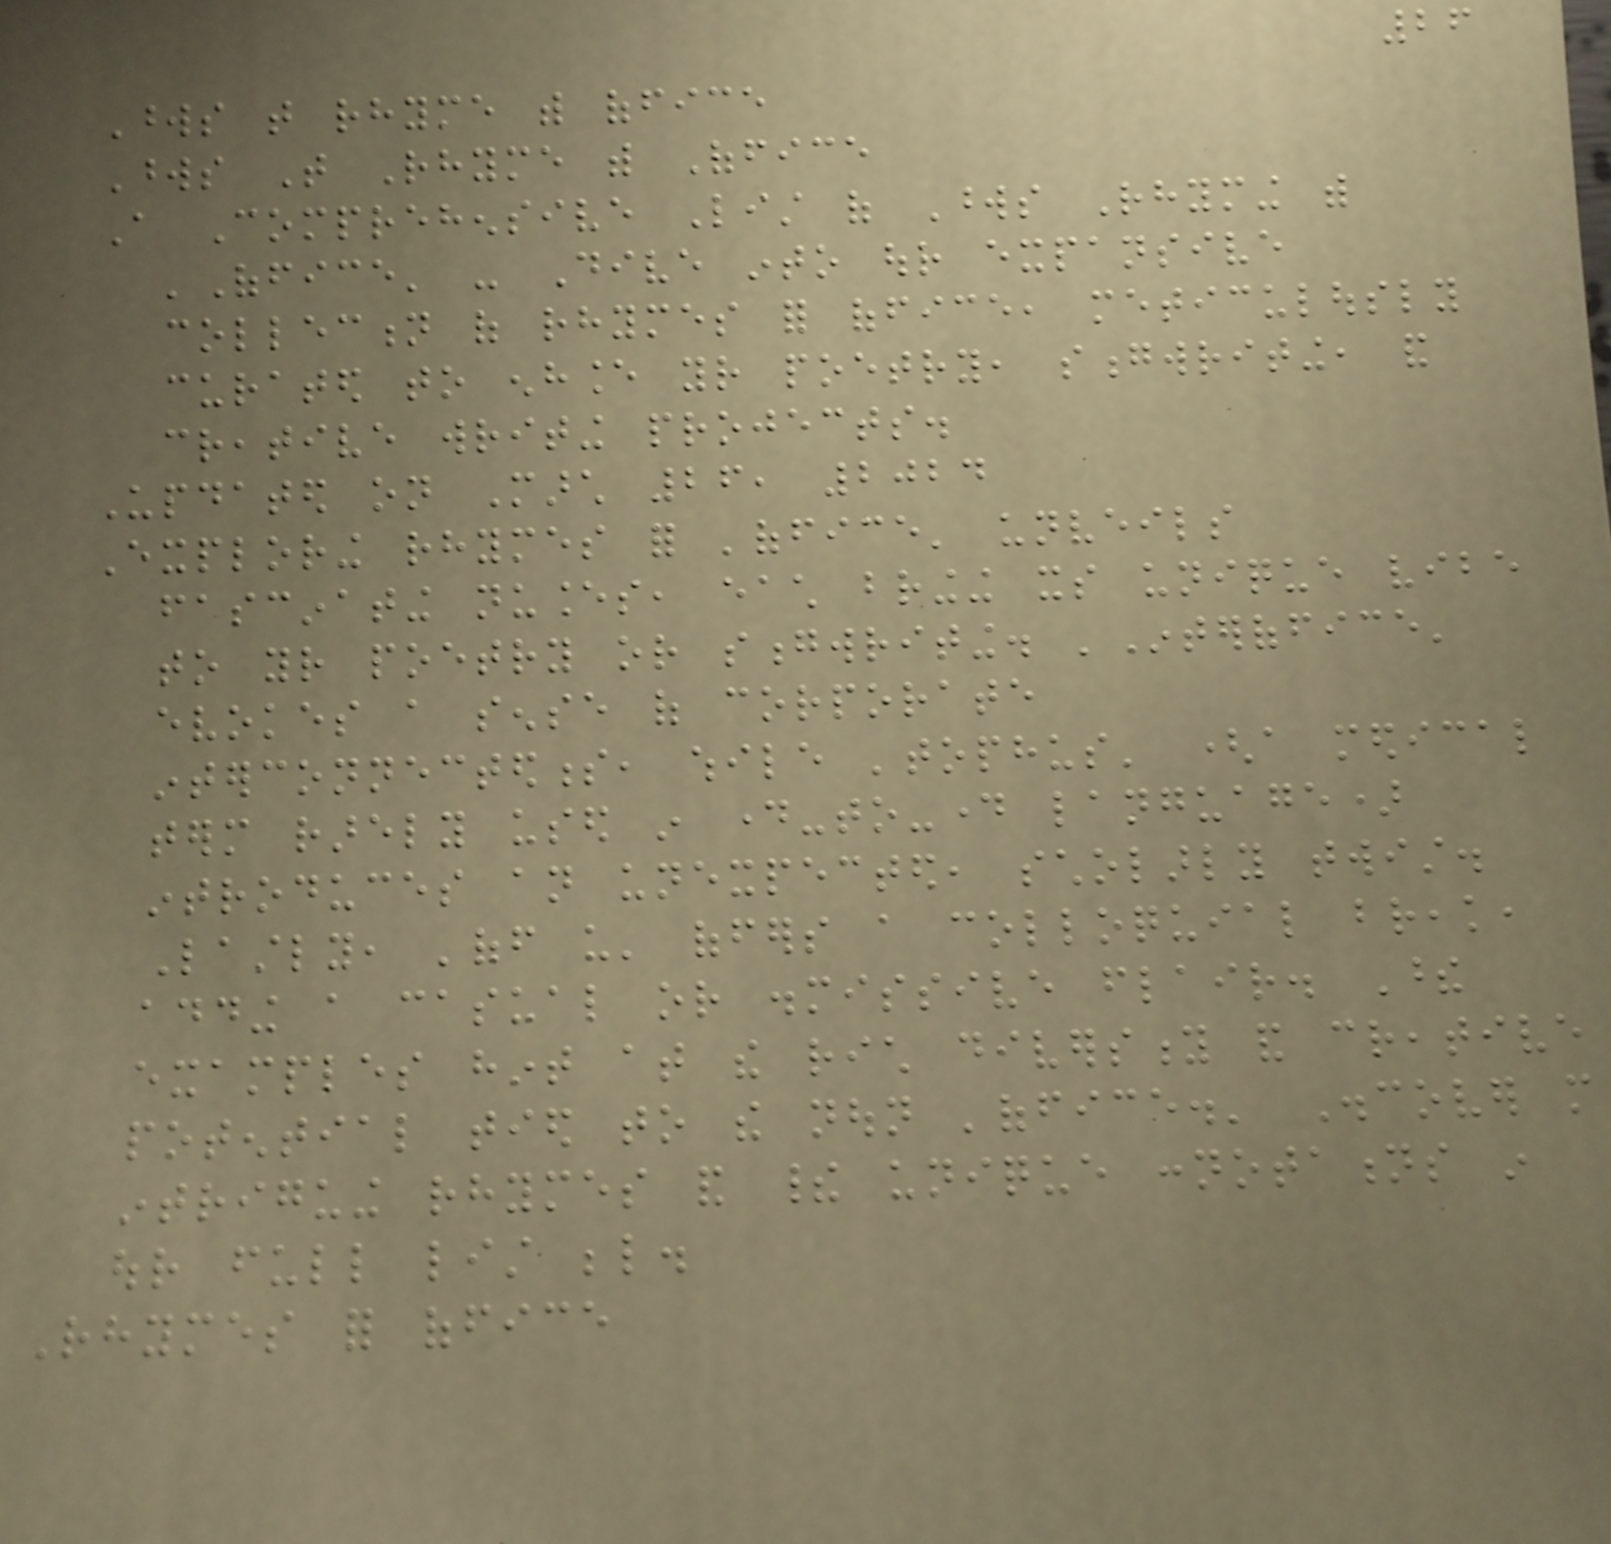26
Words that rhyme with office
Words That Rhyme with Office
A Comprehensive List of Words Rhyming with
'Office' - Dive into our expansive
collection of rhymes for office, meticulously
curated to enhance your poetry, songwriting, and
creative writing projects.
Updated on March 26, 2024
Exploring rhymes for 'office' unveils
fascinating nuances, each bringing its unique vibe
to your poetry or songwriting. 'Interoffice'
evokes a sense of corporate
interconnectedness, while 'tophus' (a medical
term rarely used in day-to-day language)
introduces an unexpected, scholarly twist.
Lastly, 'off us' offers a colloquial break,
adding a casual or dismissive flair. These
examples hint at the rich diversity and creative
potential tied to the noun 'office.' Discover more
intriguing rhymes and their unique connotations in
our full list below.
Rhymes for office
